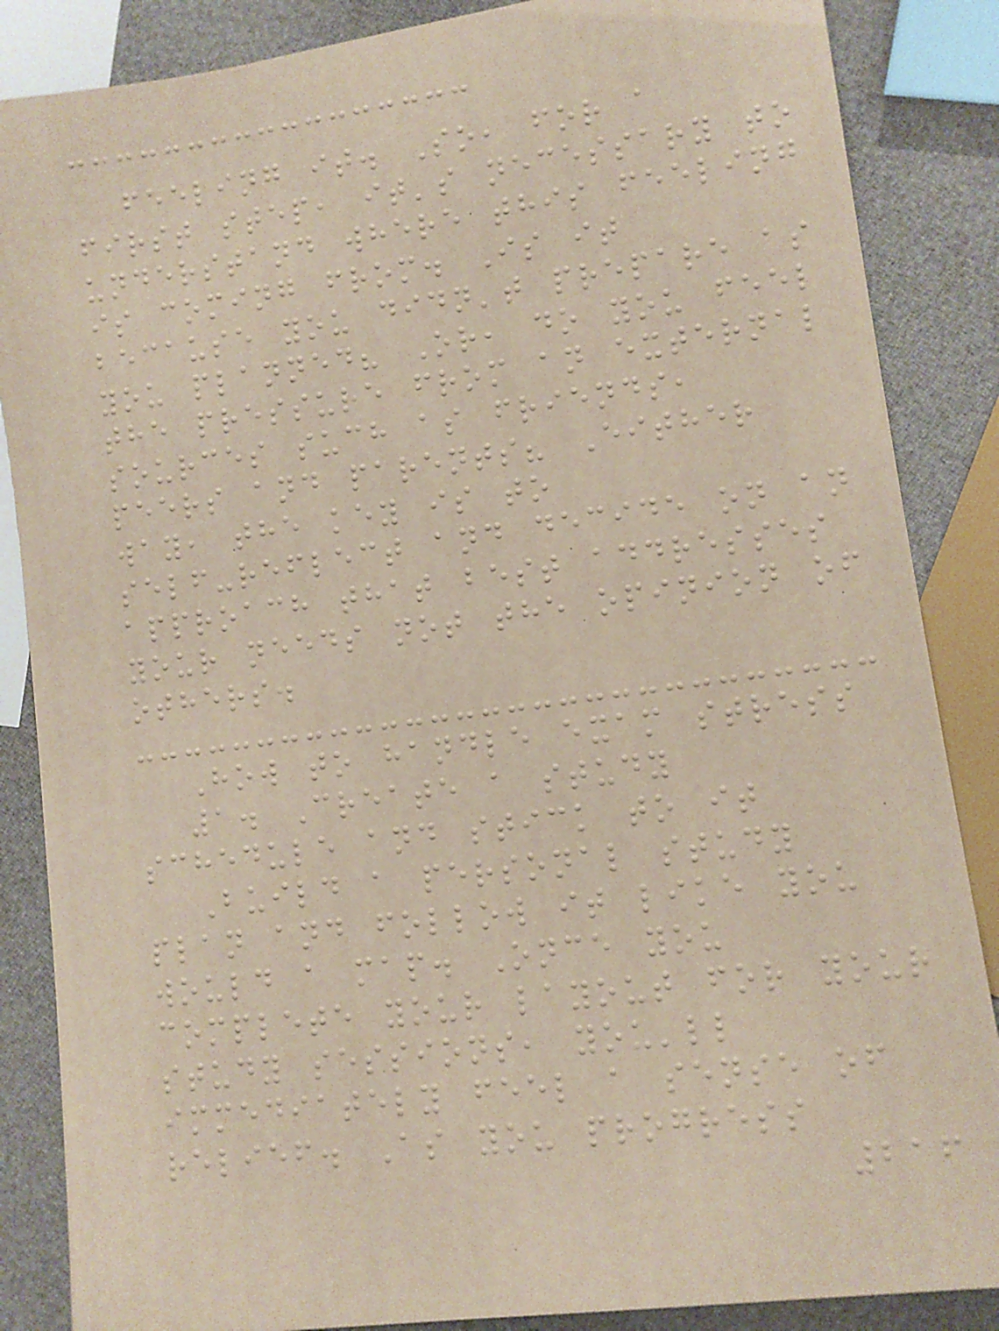feeling it. So, for a
first step, it's necessary to
understand where this feeling
is coming from. Is it
because you didn't prepare as
you planned? Or, do you feel
the pressure from an external
sources such as friends,
peers and parents? Either
way, the key is to
self-reflect and decide on an
approach that best addresses
your needs not the opinion of
others.
How to handle exam stress
1. Create a study
schedule and stick to it
Build a personal study
plan and follow it like you
would a map. Once you
complete your layout for your
study sessions, you'll
immediately feel a sense of
relief. As you progress
216
